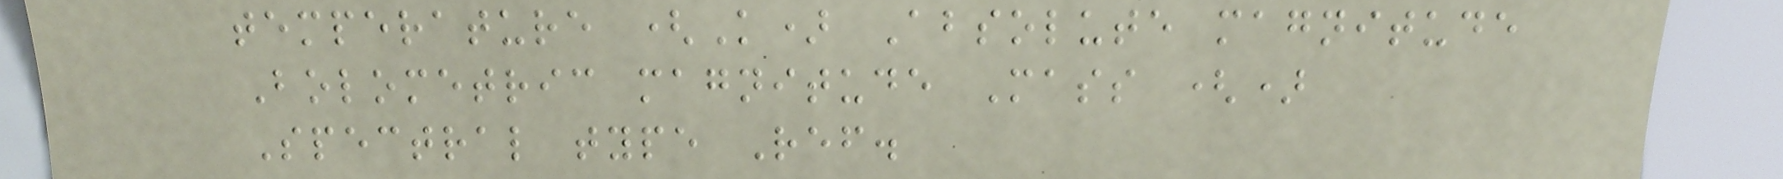temperature (K) Absolute magnitude
Bolometric magnitude Mass ()
Spectral type Ref.
